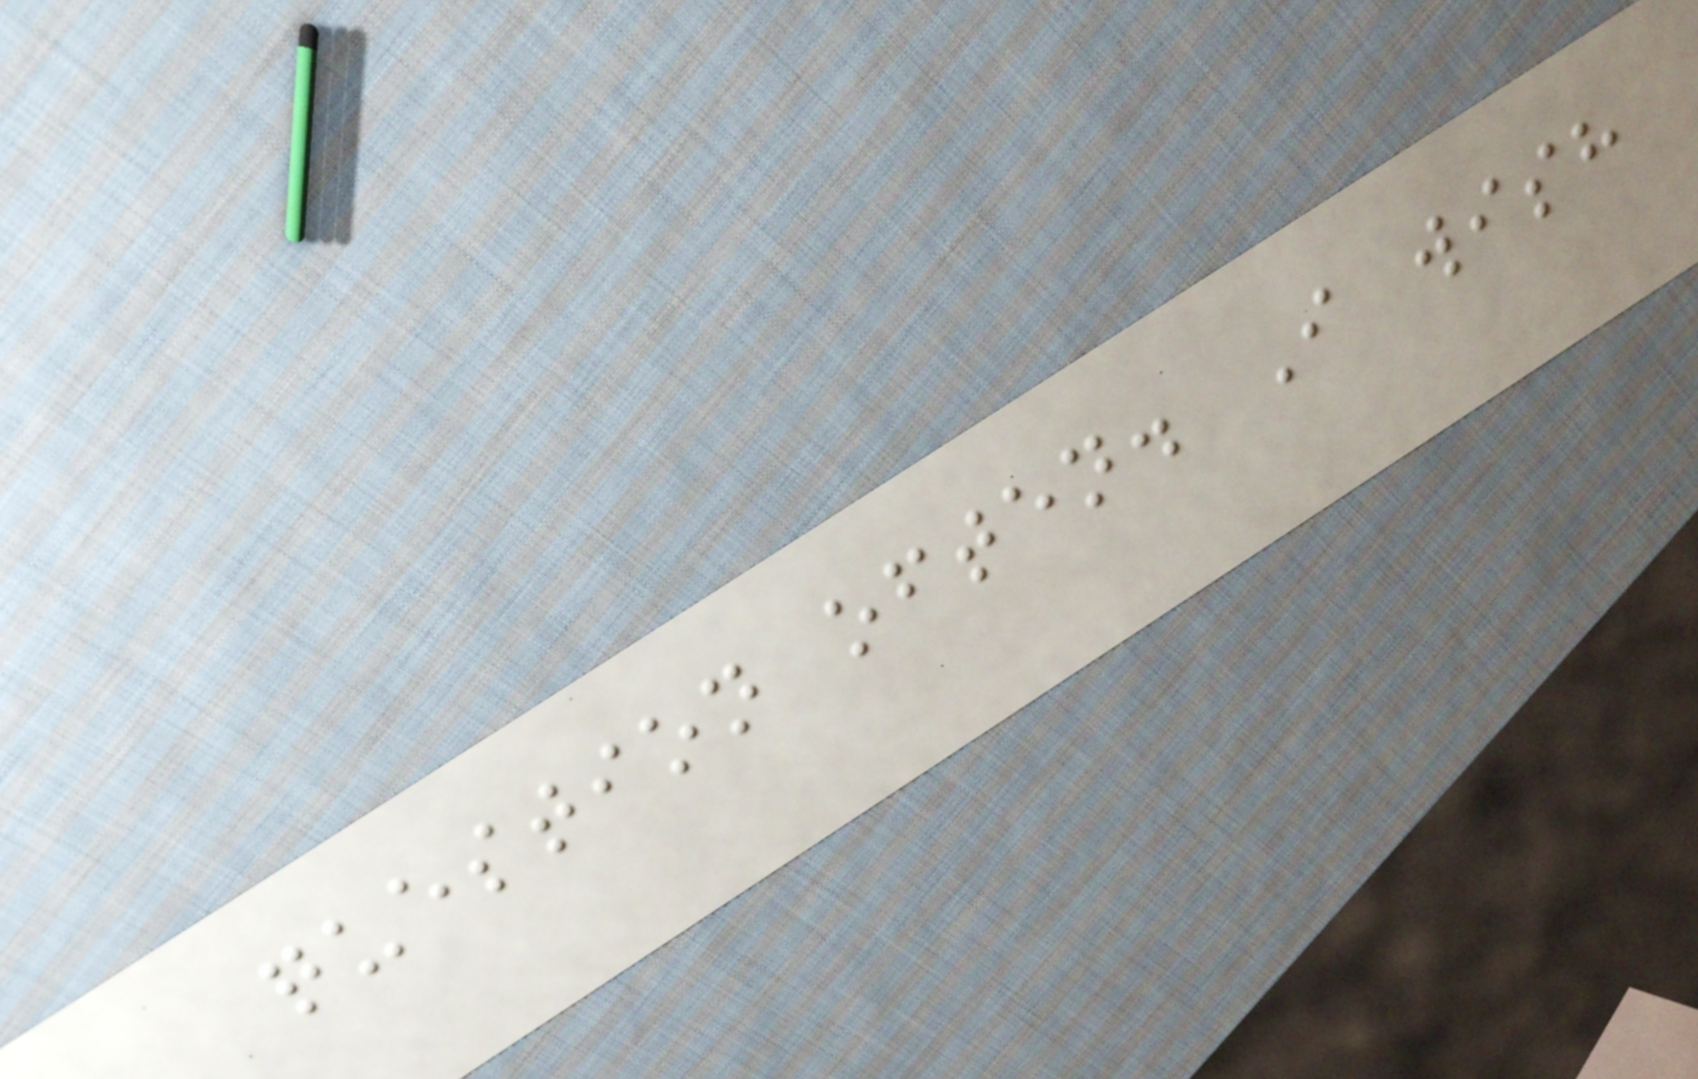question often. I wish
